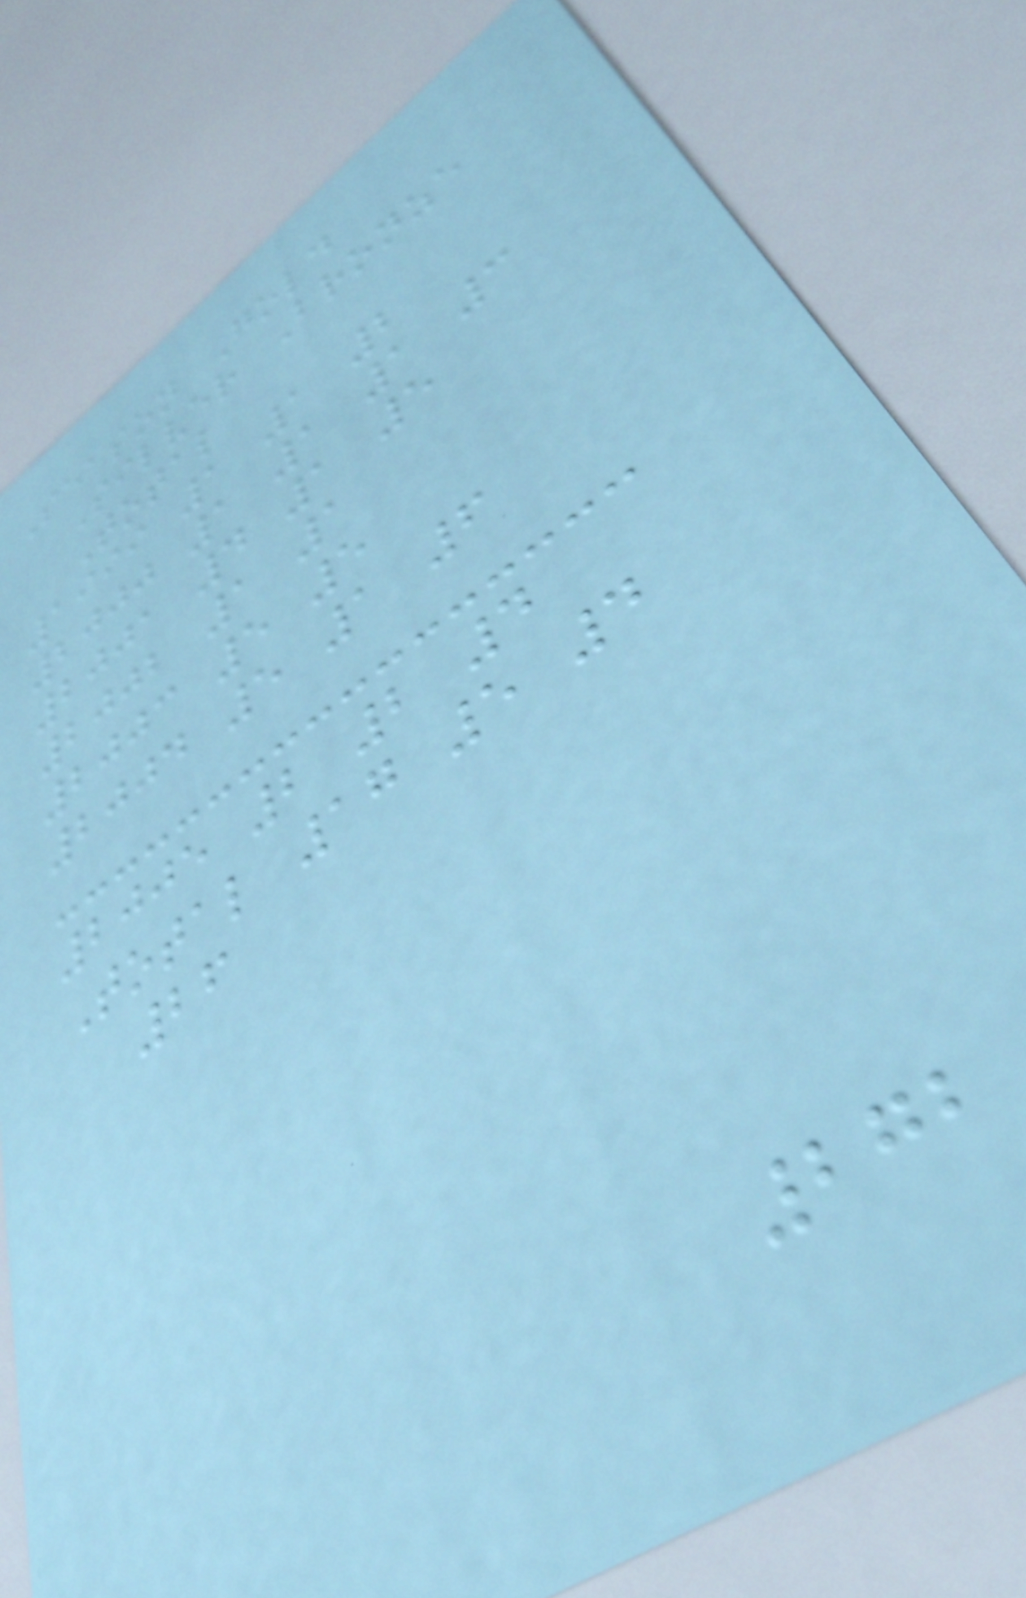Season Gold
Silver Bronze
Total
1999 1 1 2
2000 1 1 1 3
2001 4 1 5
2002 1 1
2003 5 5
2004 5 1 6
2005 2 2 4
Total 17 5 4
26
272
